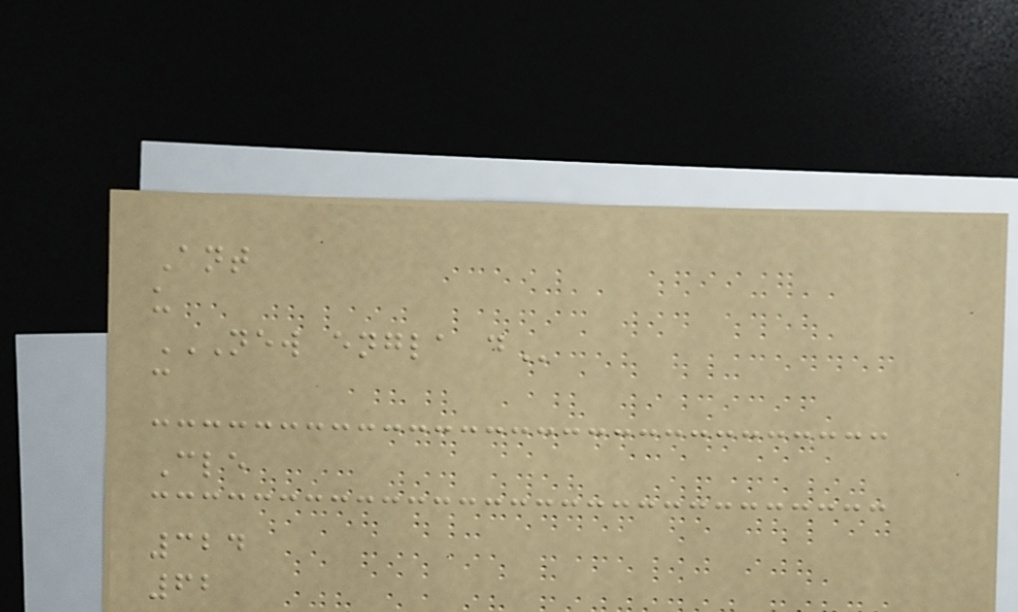Ant
u
NEW ENGLA D
c
Cle
324
62
